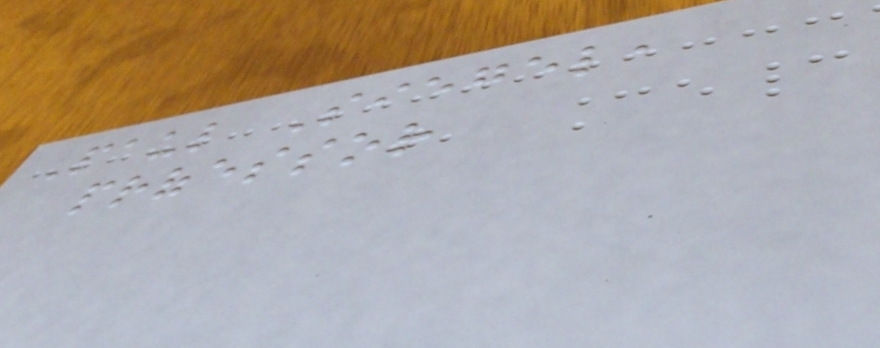Paul Siegel,
professor
